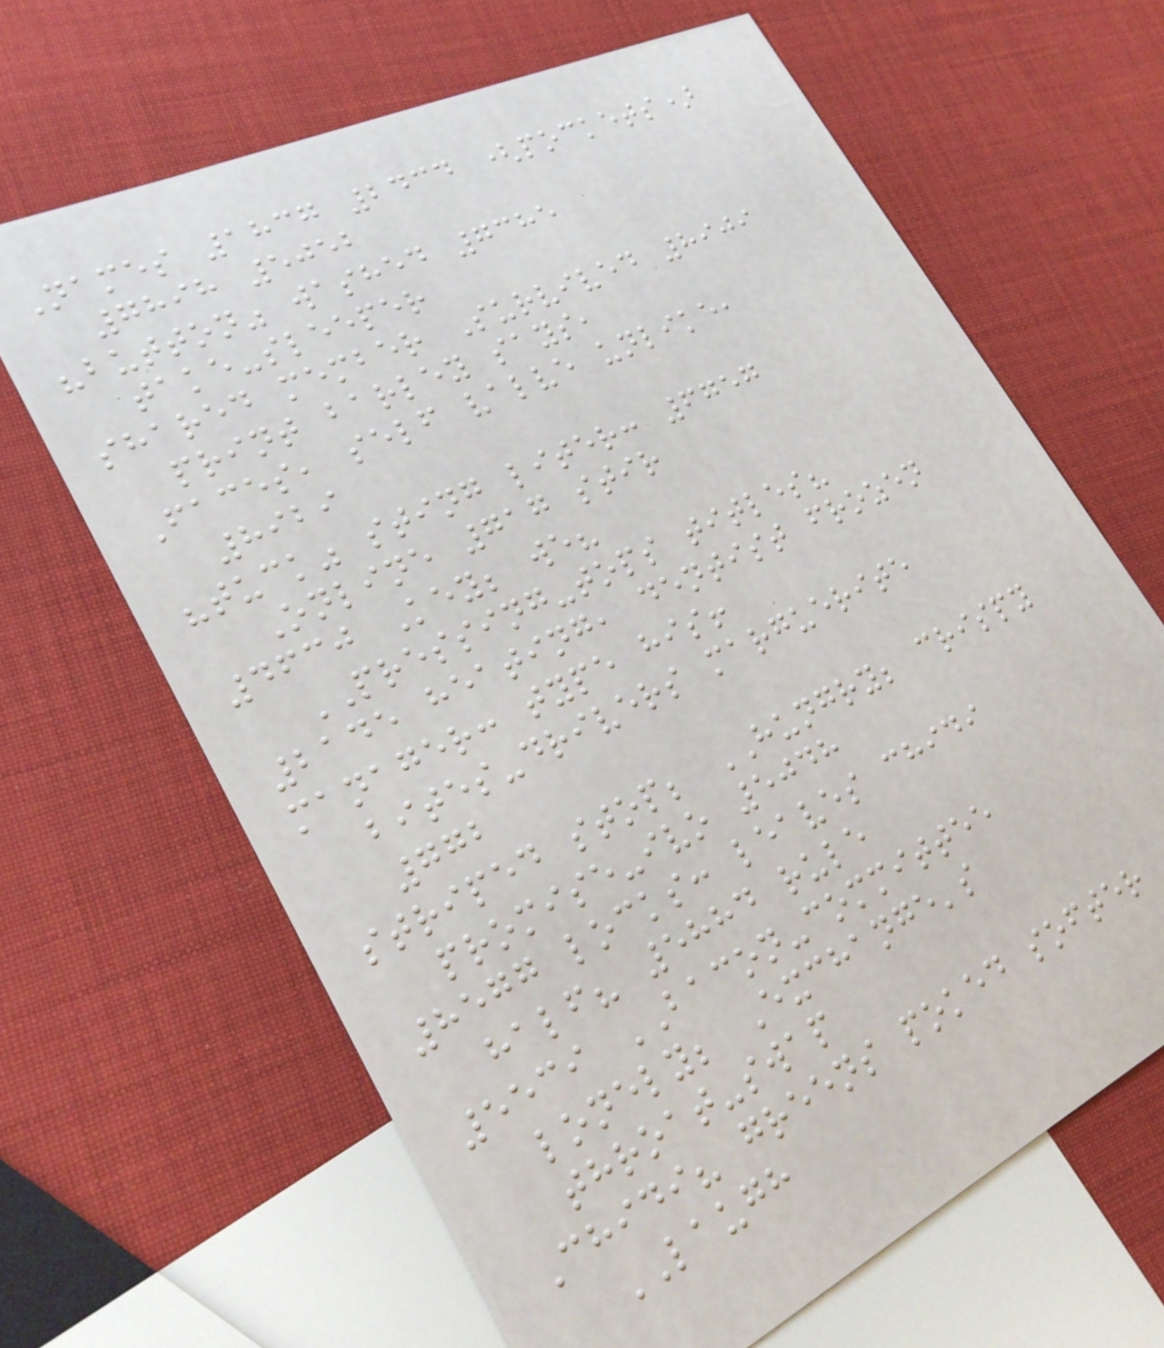Names 1837 2434 (pockets)
7898 5052
"button" washed 7385
take-sleeper
shared member Survived 8909
print barley says,
Faces, self valve unlike,
8929
"tuck" sting liter: 6757
Online 717 stir
4630 Key; we?
PRESSING-tops titles?
2145 heating, dentist frozen
manager: type his!
bites-drivers marguerite
772
striped stop; HUNGRY; crispy
promise-ivo 5048
8577 locks: leaves chidi
half? 5884 rule
5539 BACON-committee
lonely; Exchange's
throat-swap
Chidi? greens poked softer
LAUGH
